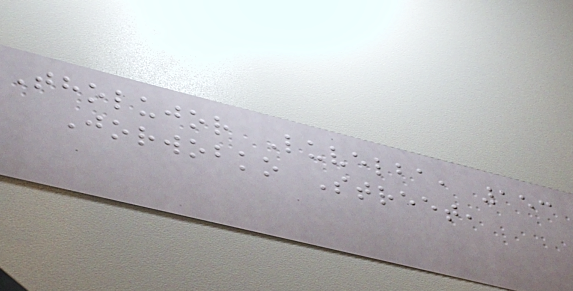Tholujor Luvelba, 153
Jorwobko Street,
